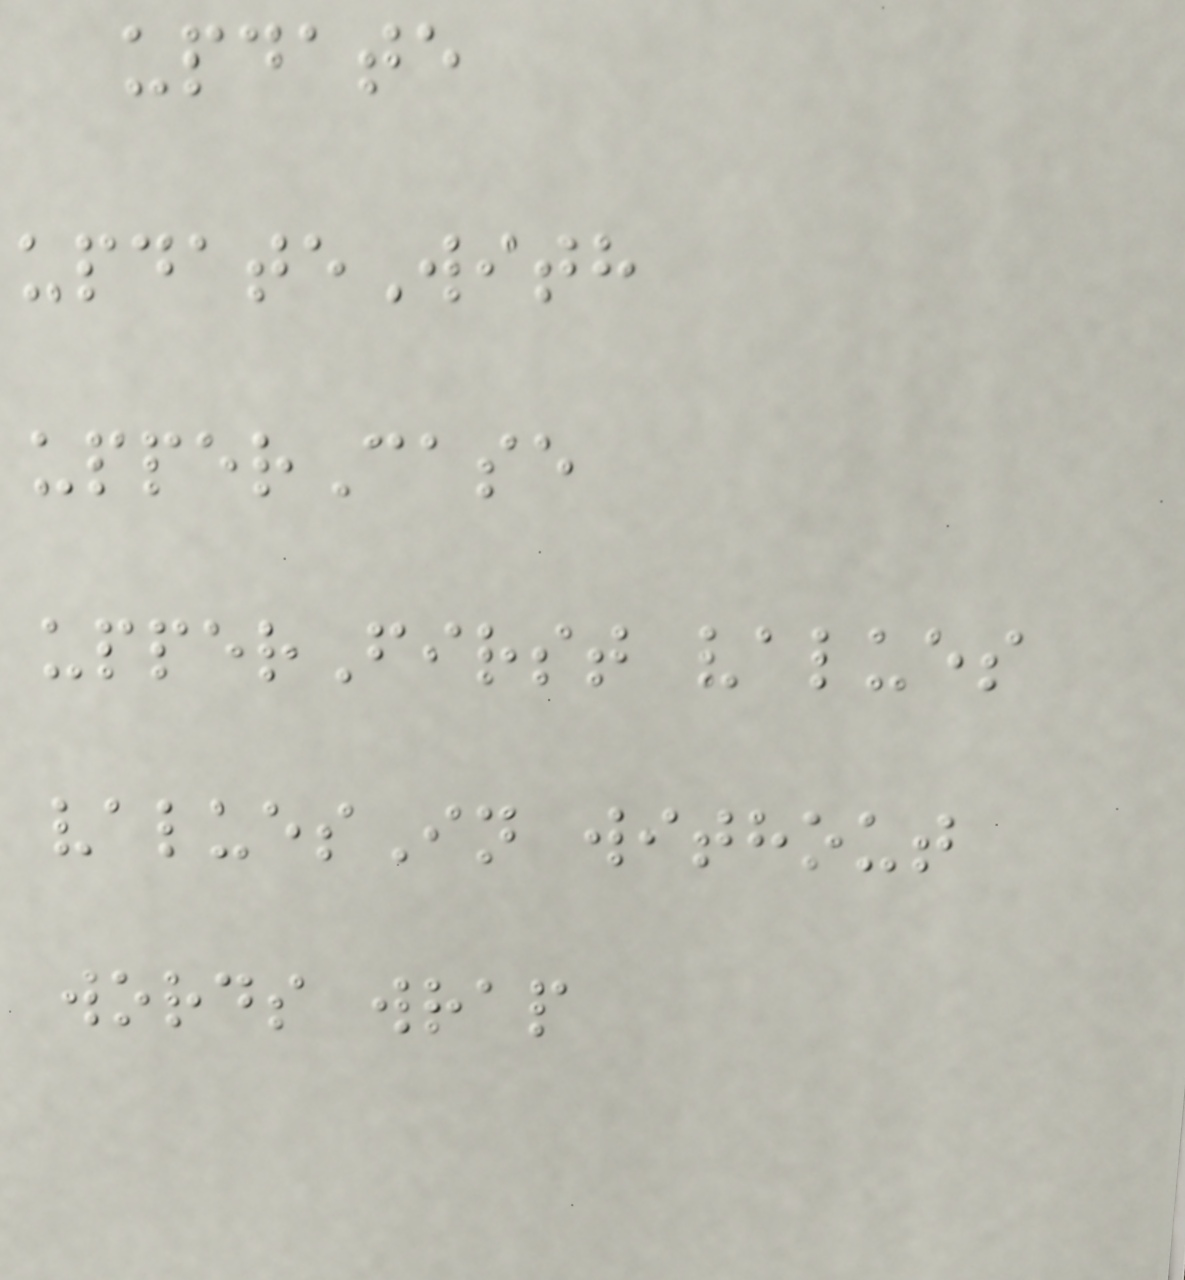update
updateWith
upperCase
upperFirst values
valuesIn without
words wrap
